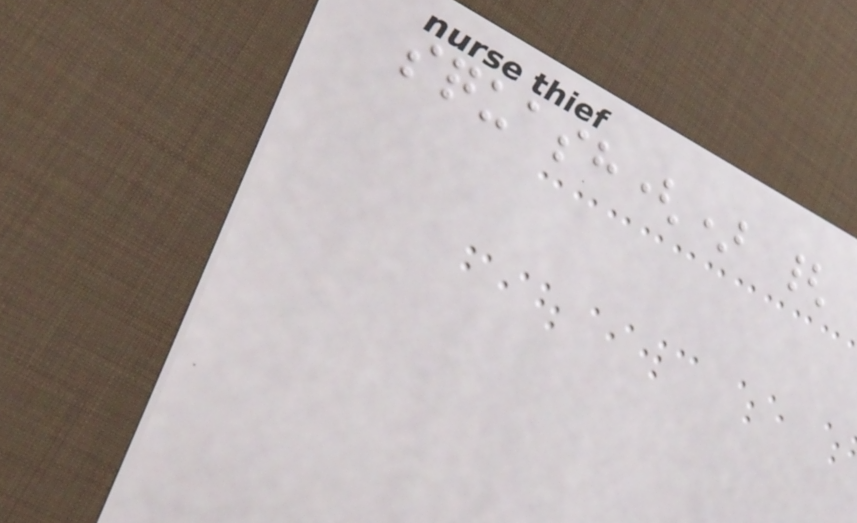squash() {
